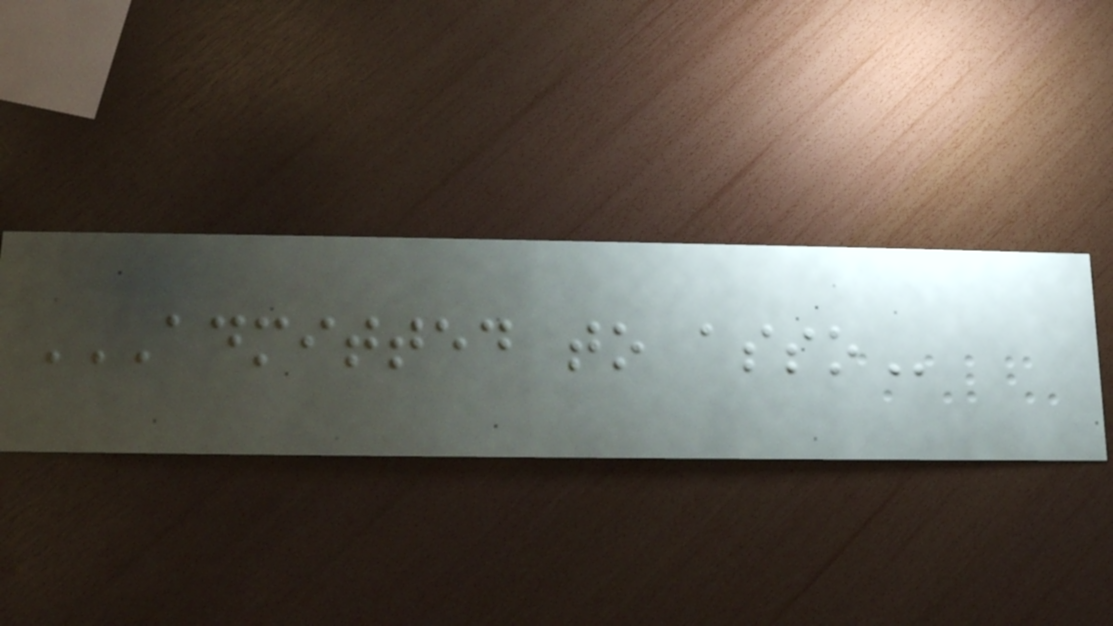ADMITTED TO ASSO
